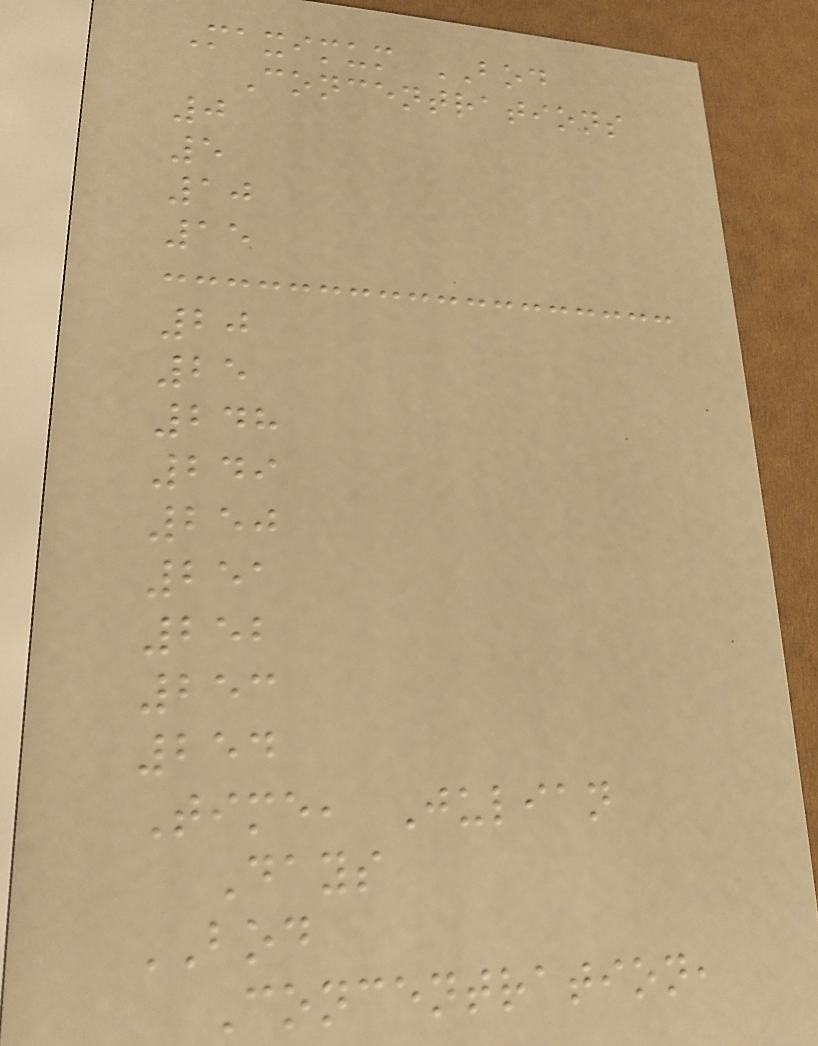Maximum BOD
Concentrations
0
5
10
15
20
25
248
249
250
251
252
253
254
Time, Julian
Days
BOD
Concentration,
